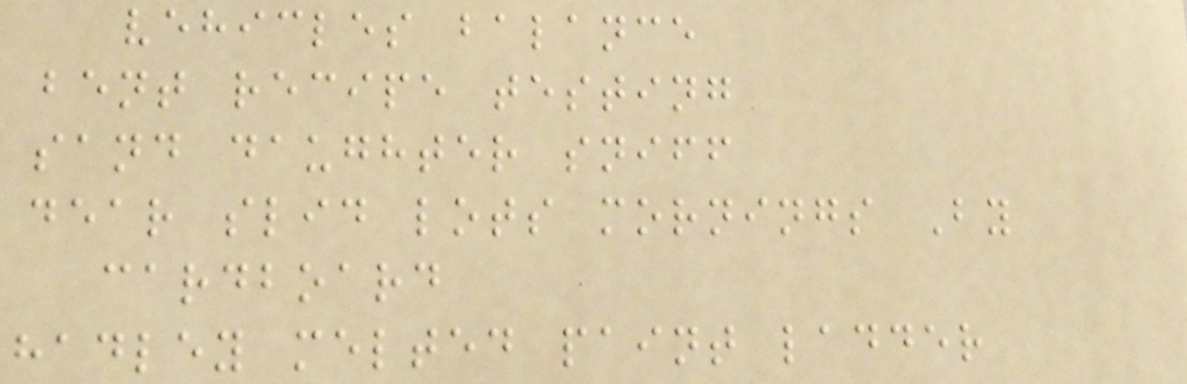vehicles balance
bent recipe testing
sand daughter sniff
dear slid lots mornings By
cardboard
hadley melted paint ladder
